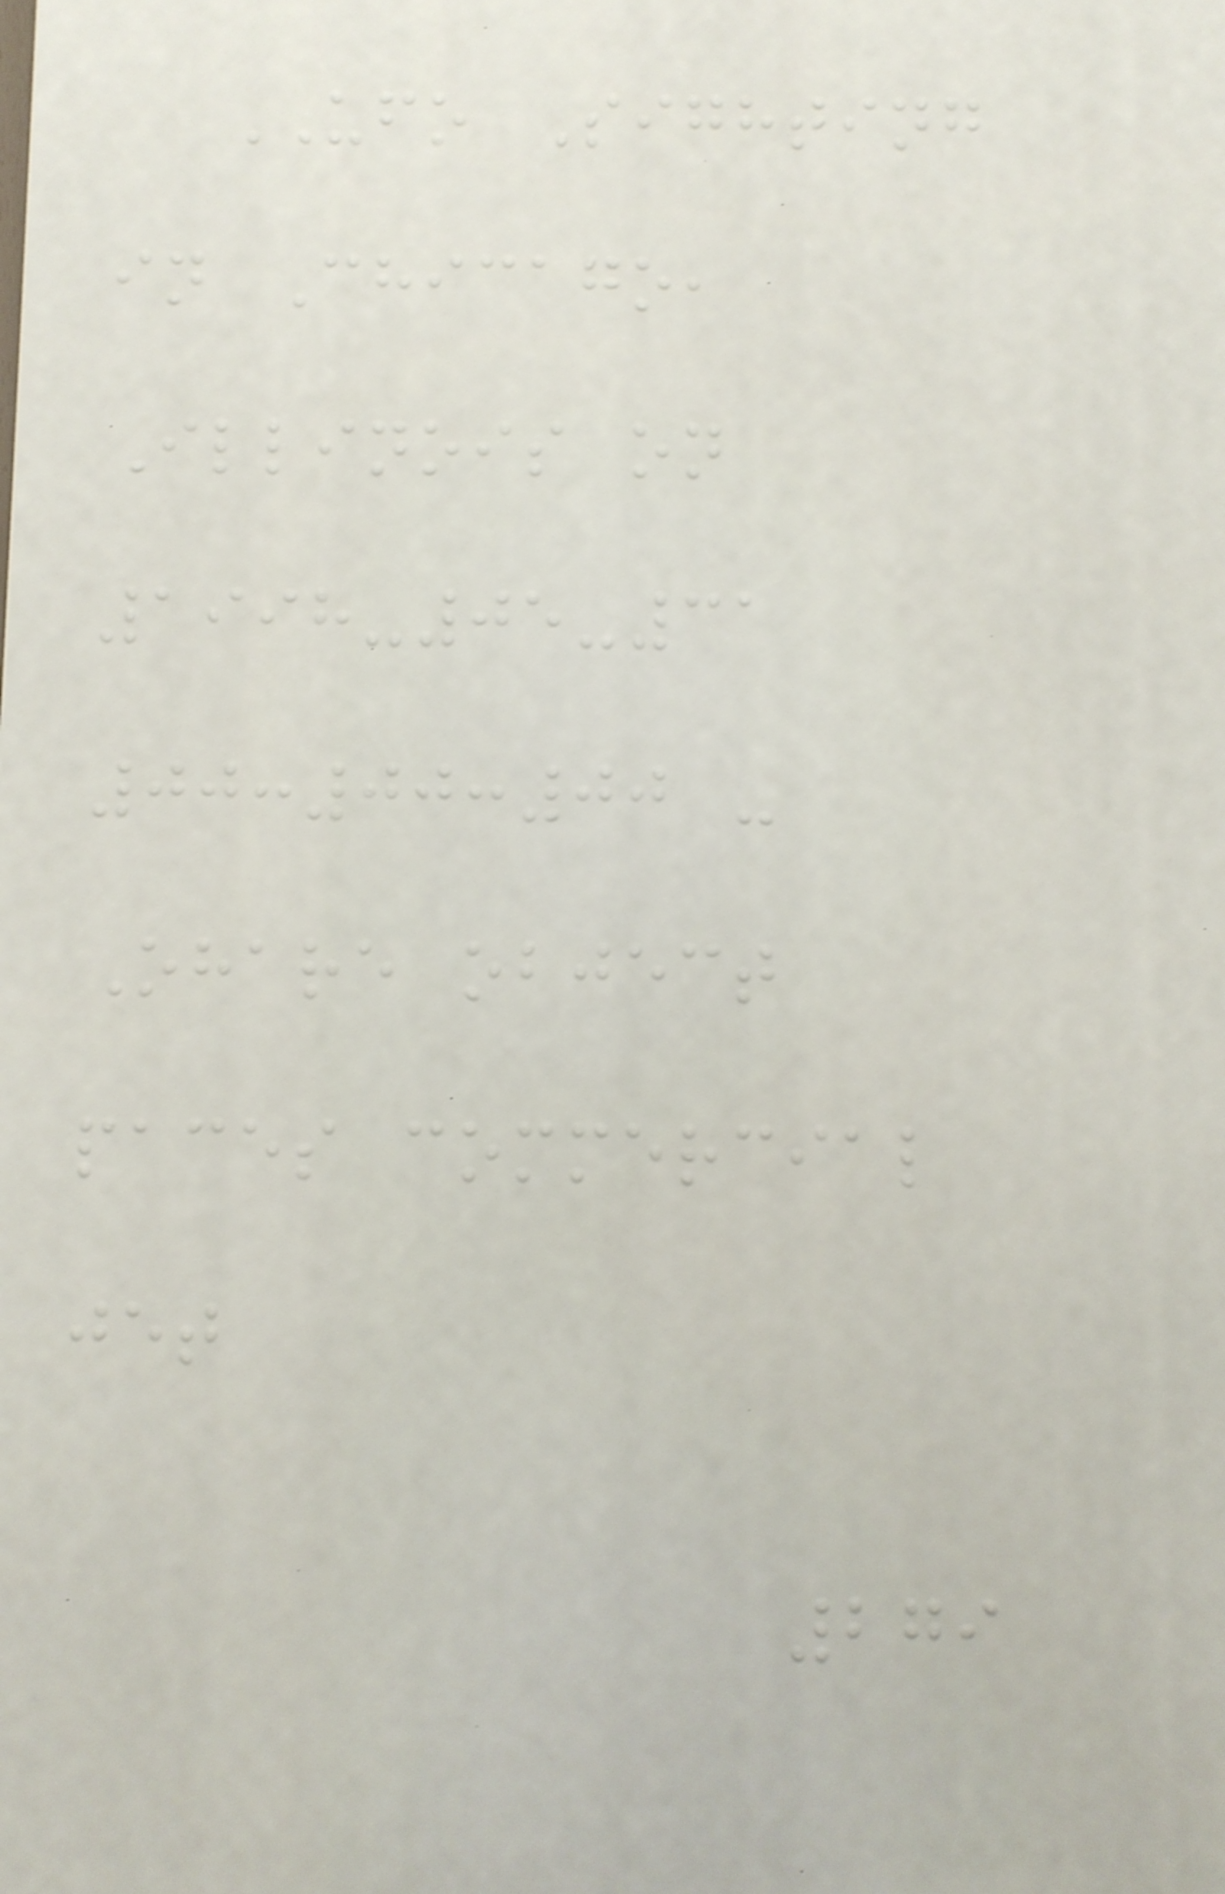UFO Sighting
in Chicago,
Illinois on
1998-05-31
00:00:00 -
Ohare object
paces commercial
jet
279
